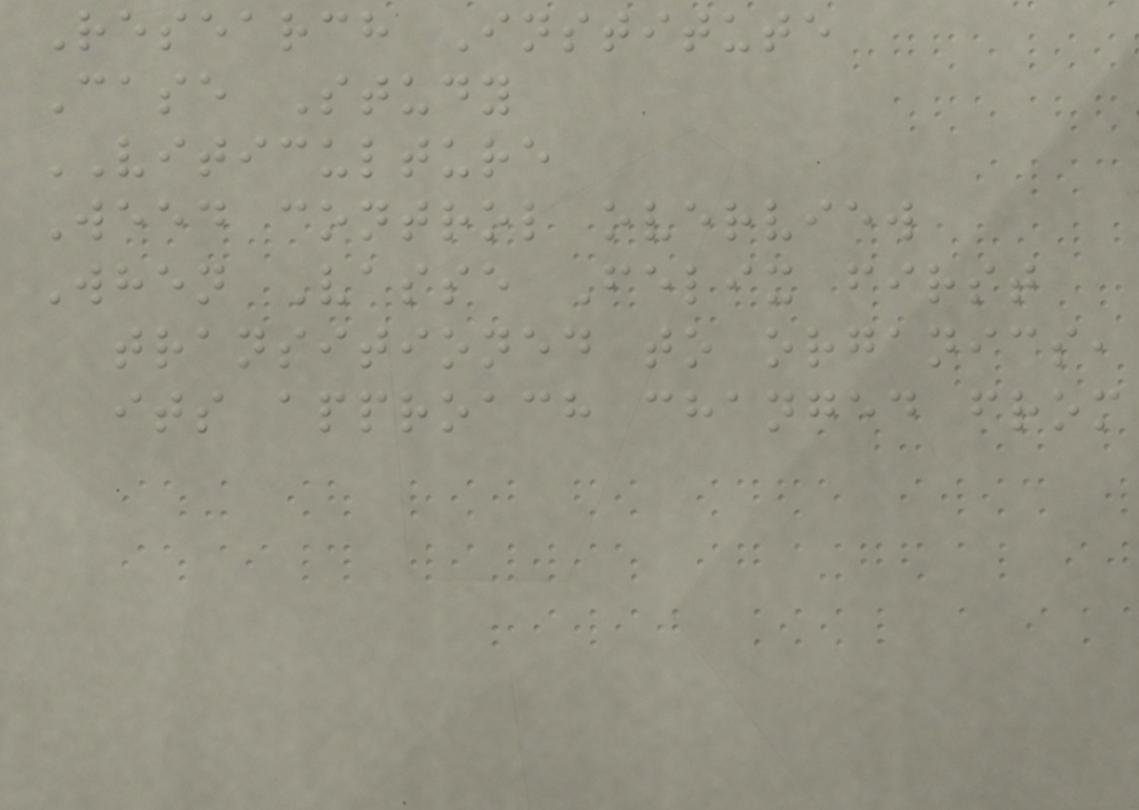Research Institute
Case Study
VITICULTURE
Weed control overview
When Vasse Felix first
transitioned to organics,
its approach changed from
